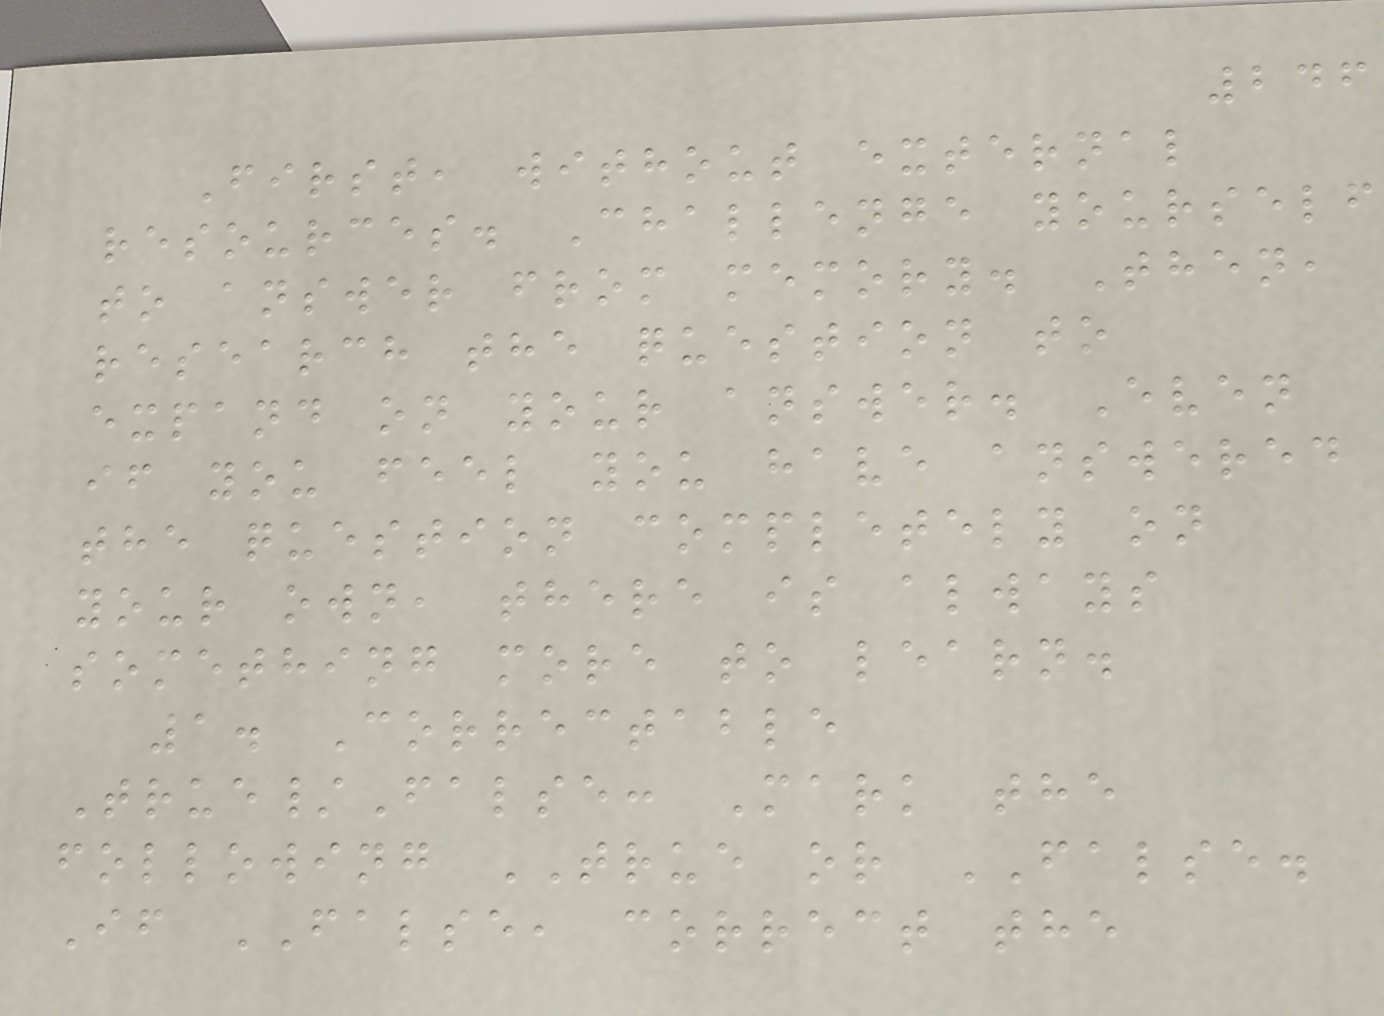246
First, without external
resources. Challenge yourself
to answer from memory. Then,
research the question to
expand on your answer. Even
if you feel you have answered
the question completely on
your own, there is always
something more to learn.
1. Correctable
True/False: Mark the
following TRUE or FALSE.
If FALSE, correct the
